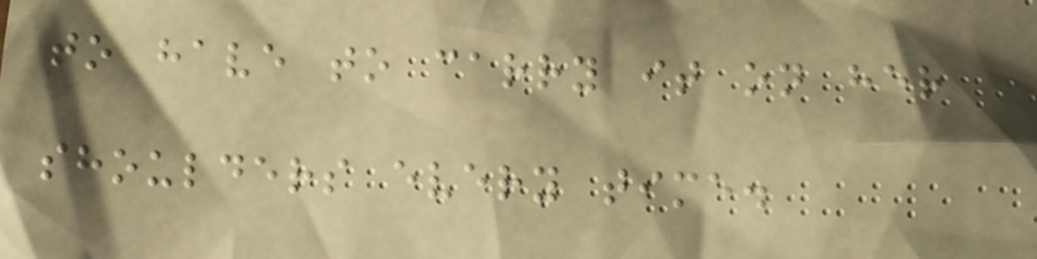to have to carry it on her
shoulders every time.
